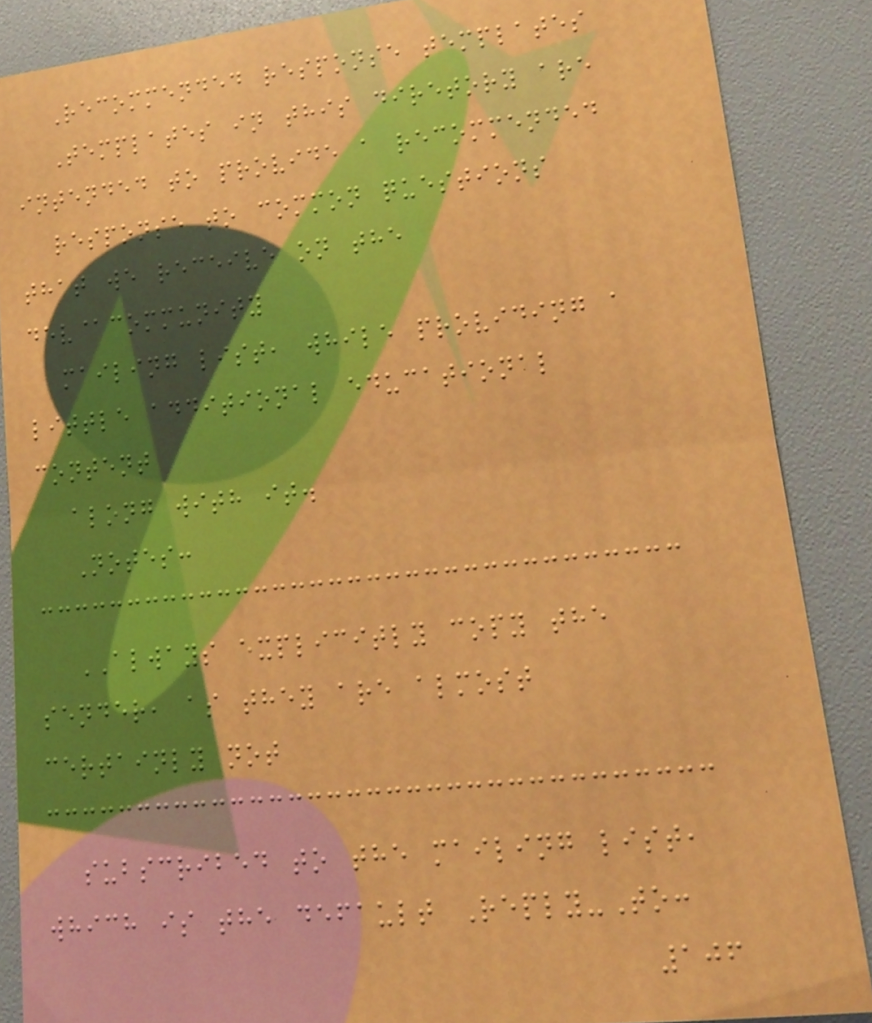Recommended response templates
Templates in this diretory are
intended to provide a recommended
response to common questions
that we receive on the
dev@community
mailing list, while providing a
little additional educational
content
along with it.
Notes:
ALWAYS explicitly copy the
sender, as they are almost
certainly not
subscribed to the mailing list,
which is the default Reply-To:
106
